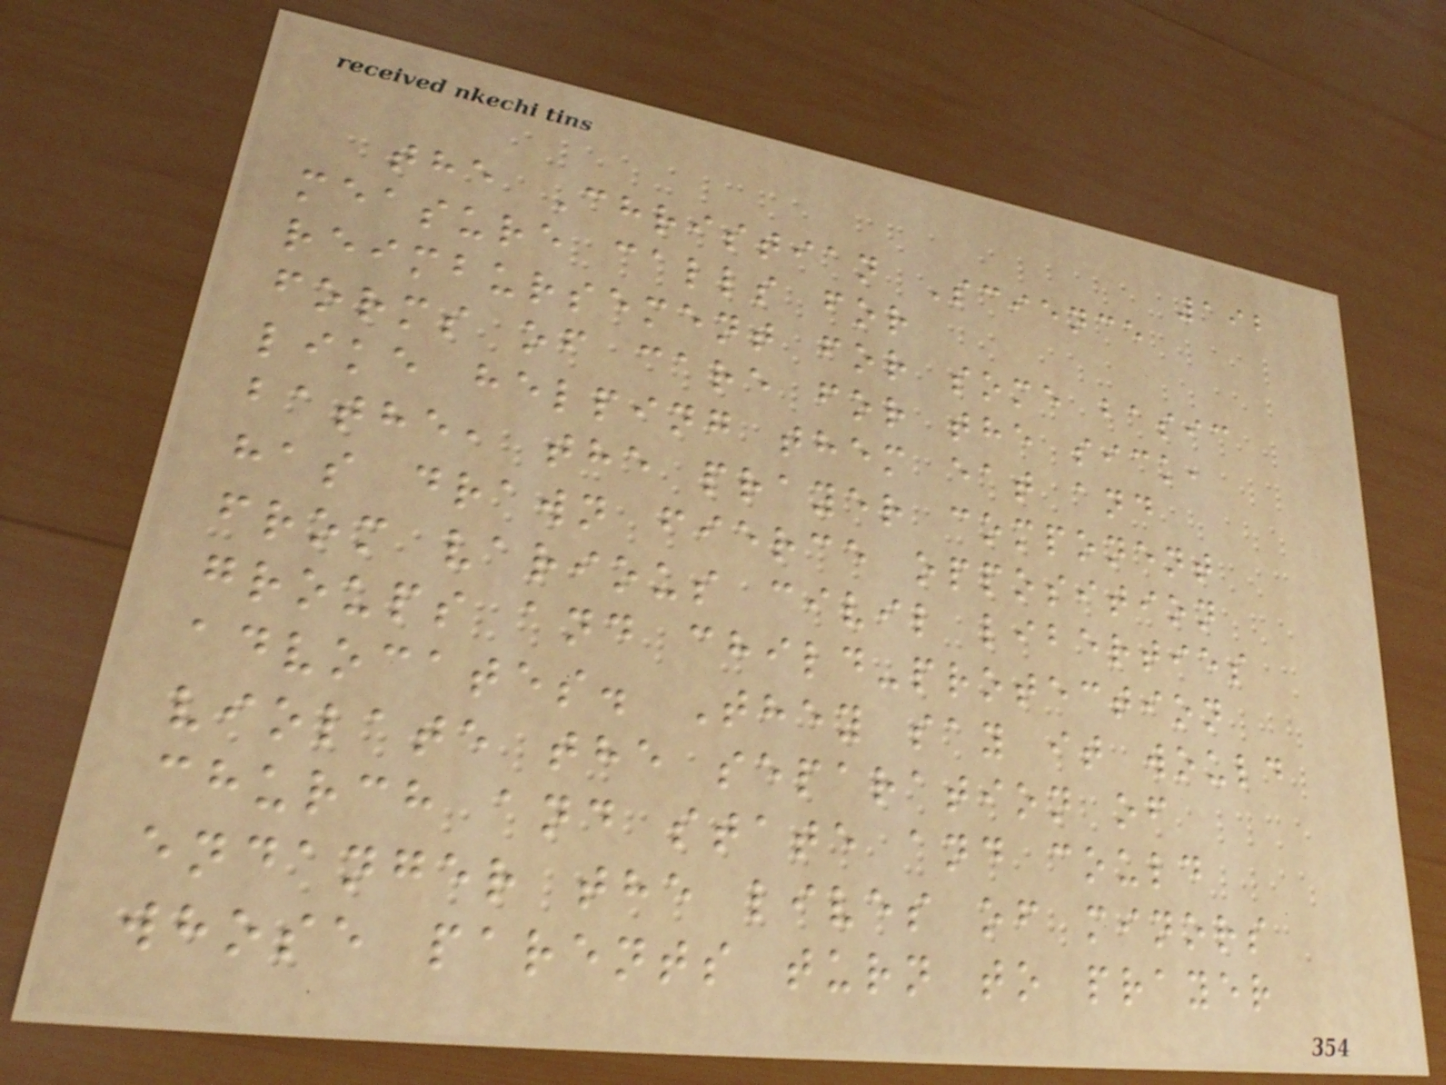192
the Christian Science
measure calls for
reimbursement for some basic
forms of care for the sick,
like helping them eat and
bathe, the prayer component
has drawn fierce opposition
from various civil liberties
groups and child-protection
advocates. They say it would
violate the separation of
church and state and could
endanger the lives of minors
whose parents turn to prayer
